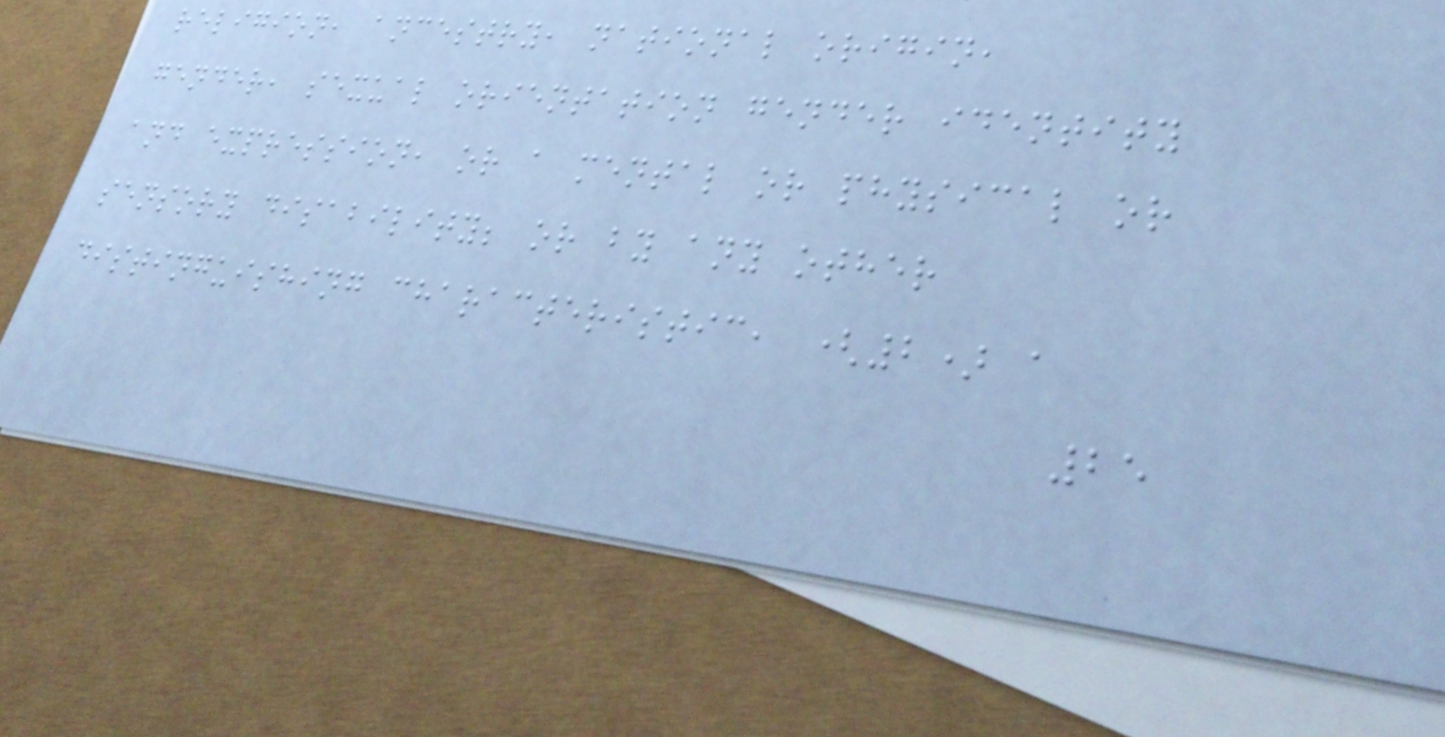religion, ancestry, national origin,
gender, sexual orientation gender identity
and expression, or a mental or physical or
sensory disability; or by any other
distinguishing characteristic, (2) a
25
